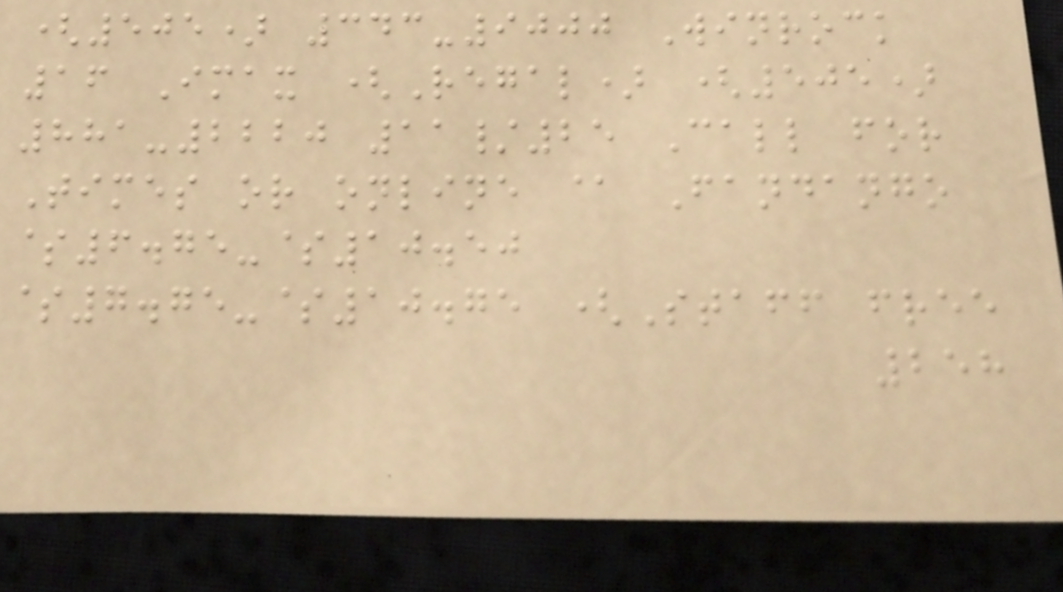(505) 343-9000 Winrock
16 Imax (Regal) (505)
881-2220 11/25 Call for
Times or online @ Fandango
$6.75-$10.50
$7.75-$10.75 (Staff free
258
